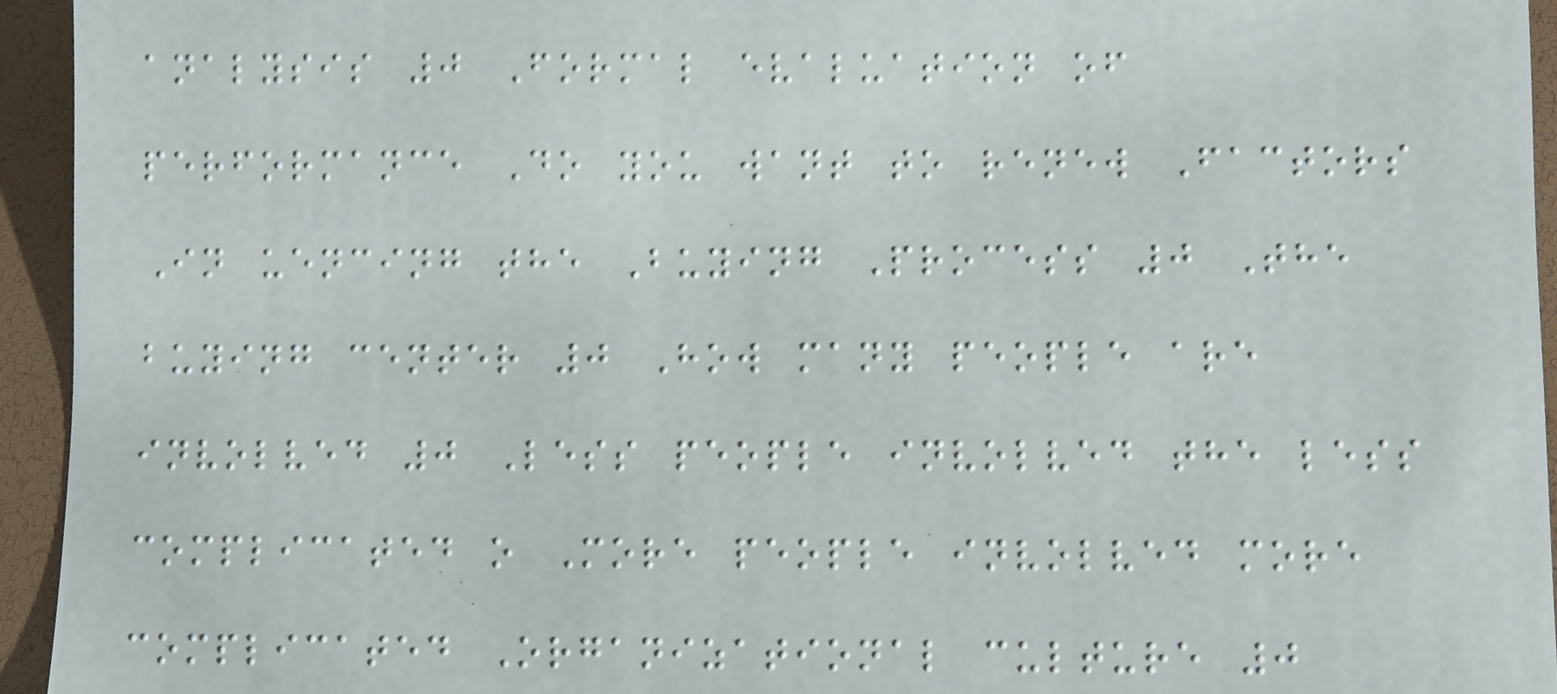analysis 0 Formal evaluation of
performance Do you want to renew Factors
In uencing the Buying Process 0 The
buying center 0 How many people are
involved 0 Less people involved the less
complicated o More people involved more
complicated Organizational culture 0
